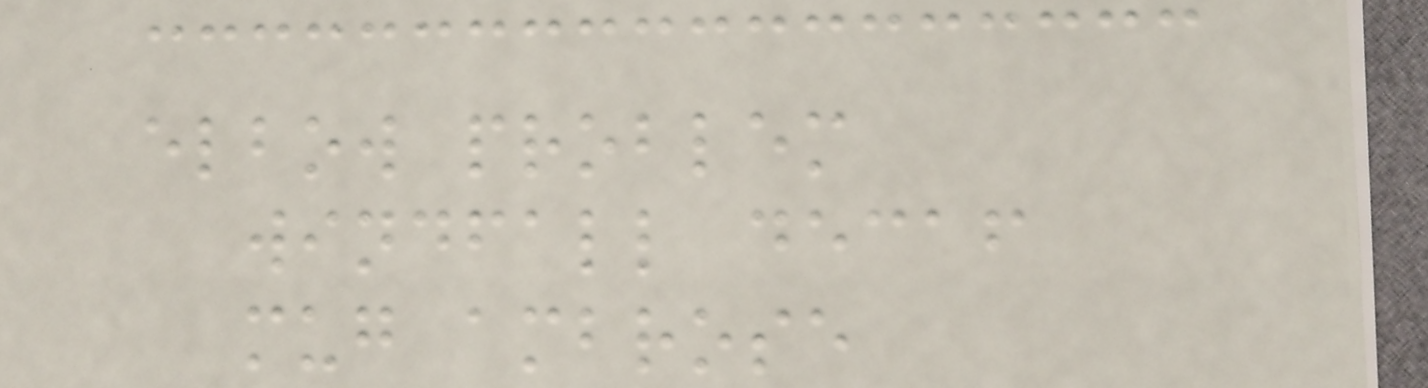elbow problem
windfall decaf
mug ambrose
